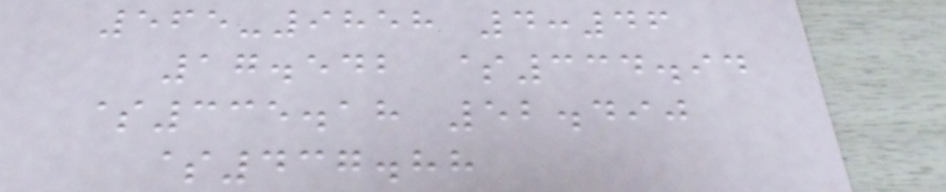565-9858 4:46
17.542 $334.94
$335.18 52.490
$437.88
